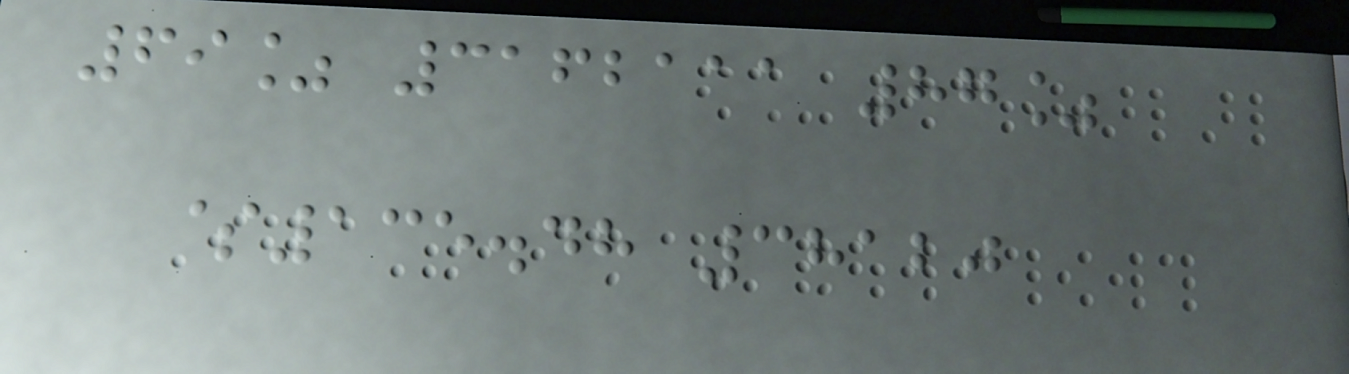69% 3162111 87%
$135.48 38120
